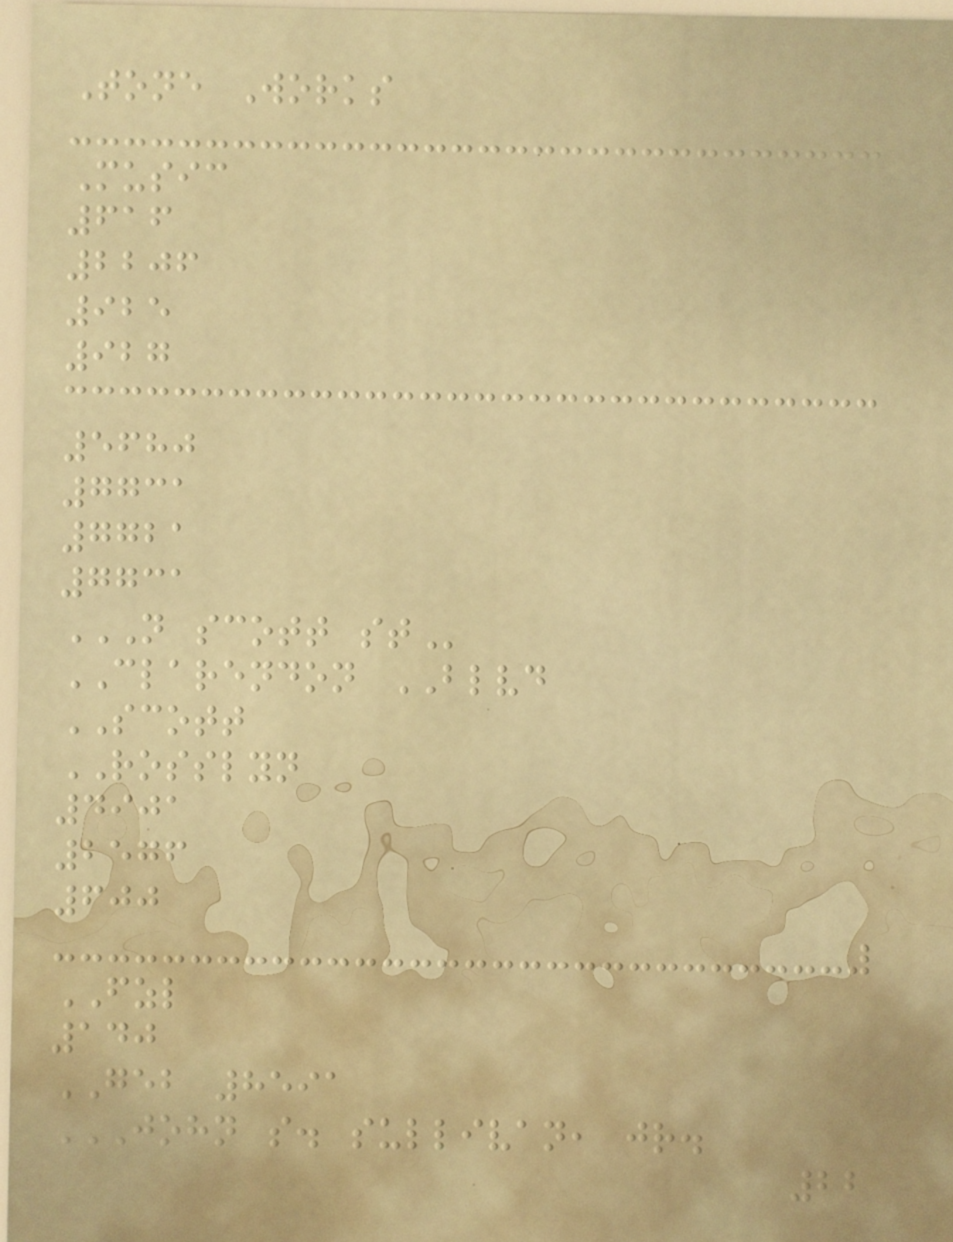Tone Works
Music
616
2206
925
927
5680
7731
7721
7731
N SCOTT ST
CLARENDON BLVD
SCOTT
ROSSLYN
4901
2576
600
FZL
140
GEB 8591
JOHN S. SULLIVAN, JR.
22
